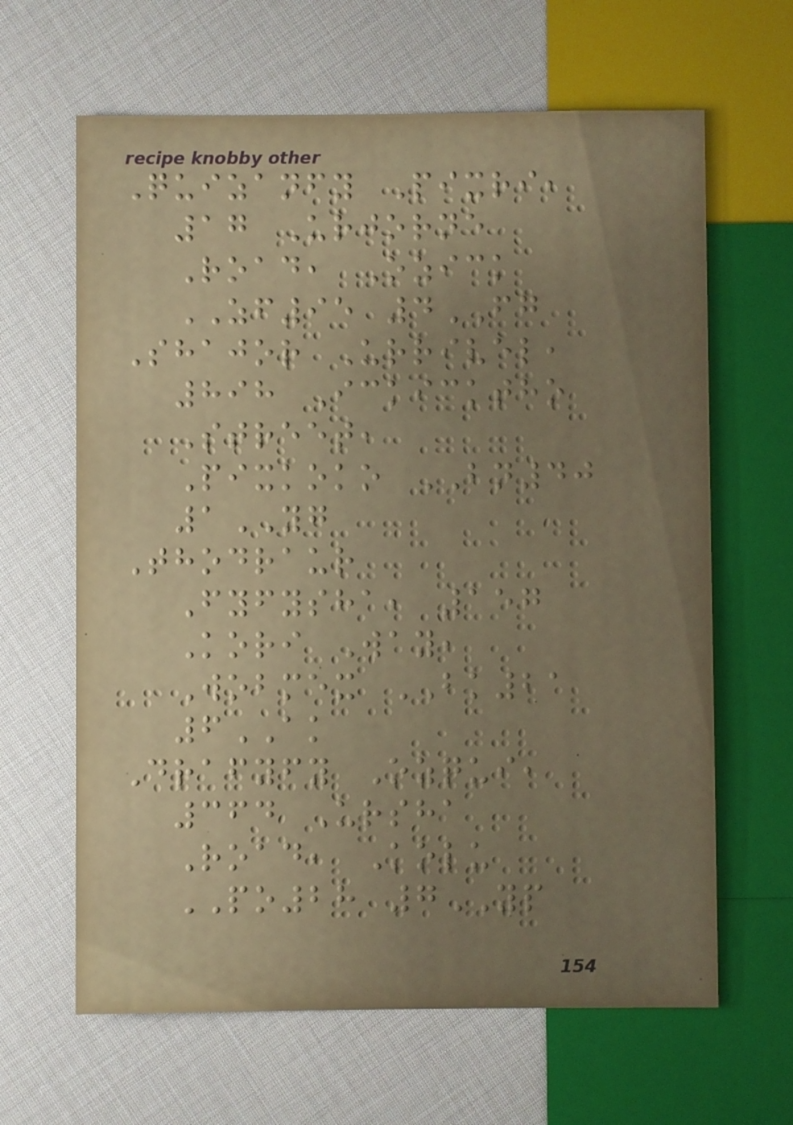Quizanfy Pixri,
17 Urjorne
Road, Ozick
ZF95 4FG
Shajor Urrivel,
898 Ickicktho
Street,
Pixkoko BN40
1YG
Thodraur
Fyfysha, 157
Kori Way,
Wobmex BK21
6AK
Drafyfy Ozqui,
364 Ursha
Road, Kolu
PO28 7YP
